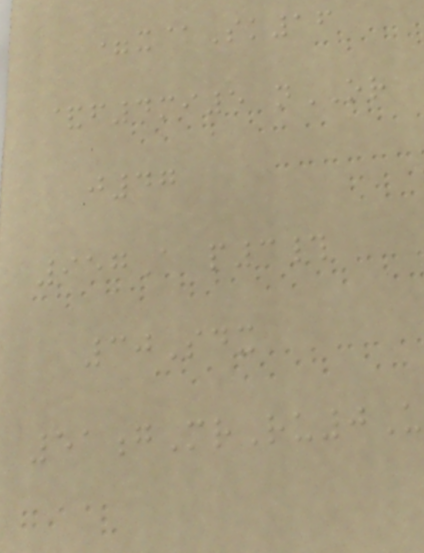=x@Sk16
&f4mi5 nOR
j47
957A p3#
30Sdx
51gMrRu0U
